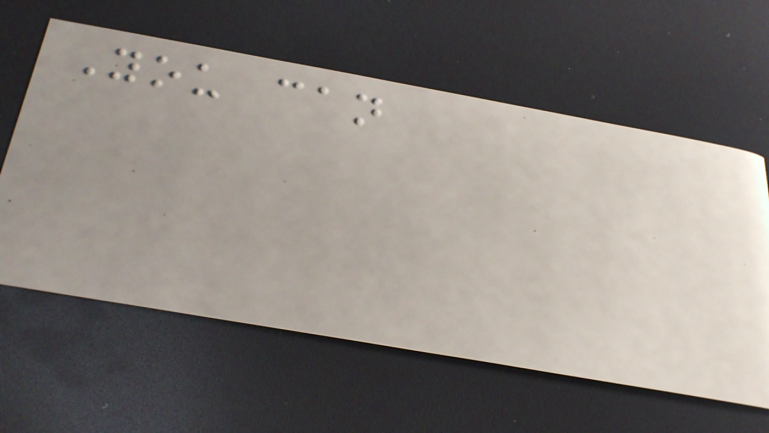You can
